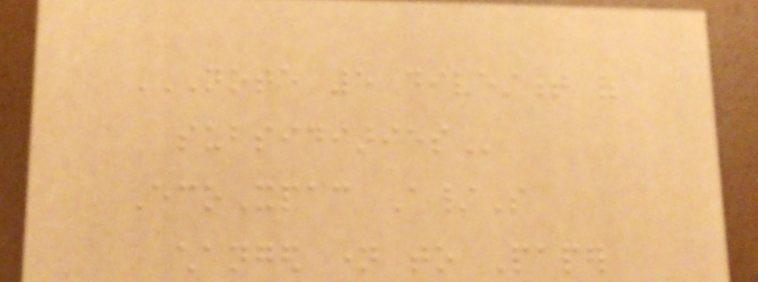NOTE 5 DIVESTMENT OF
SUBSIDIARIES
EcoXpac A/S
changed name to Paper
